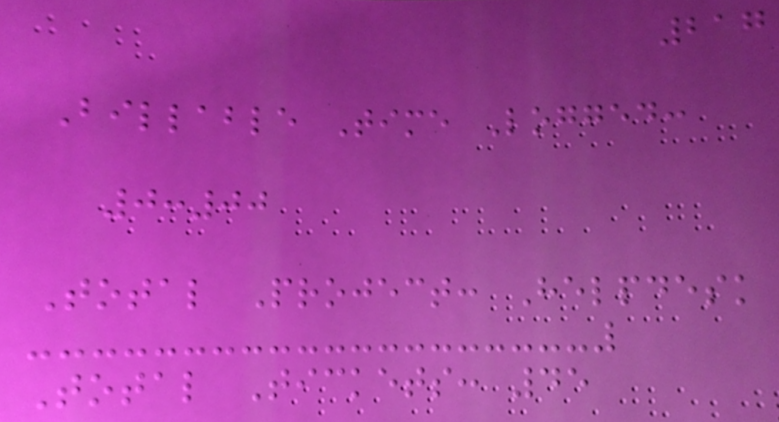217
Billable Time Logged:
0:00
Total Project: Helpdesk
Total Tickets: 45
